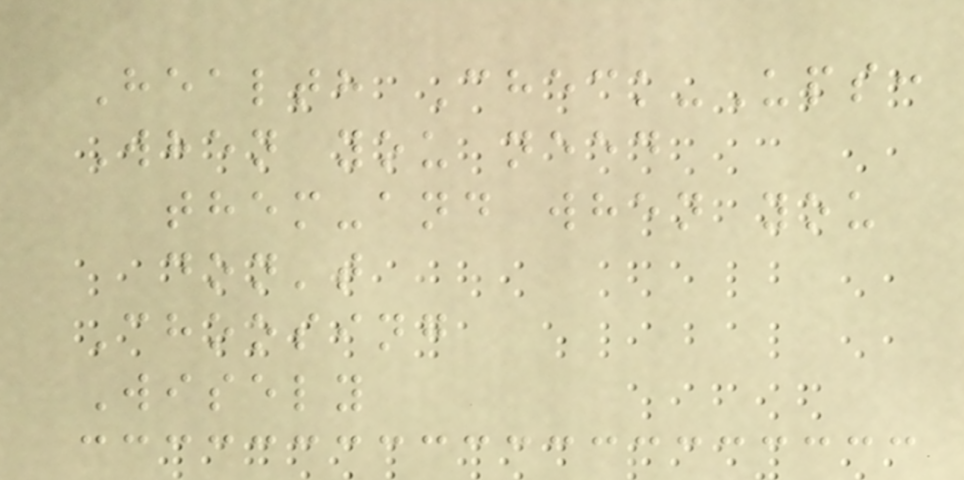Health Check-Ups:
When you need
them-and when you
don't
Choosing
Wisely
